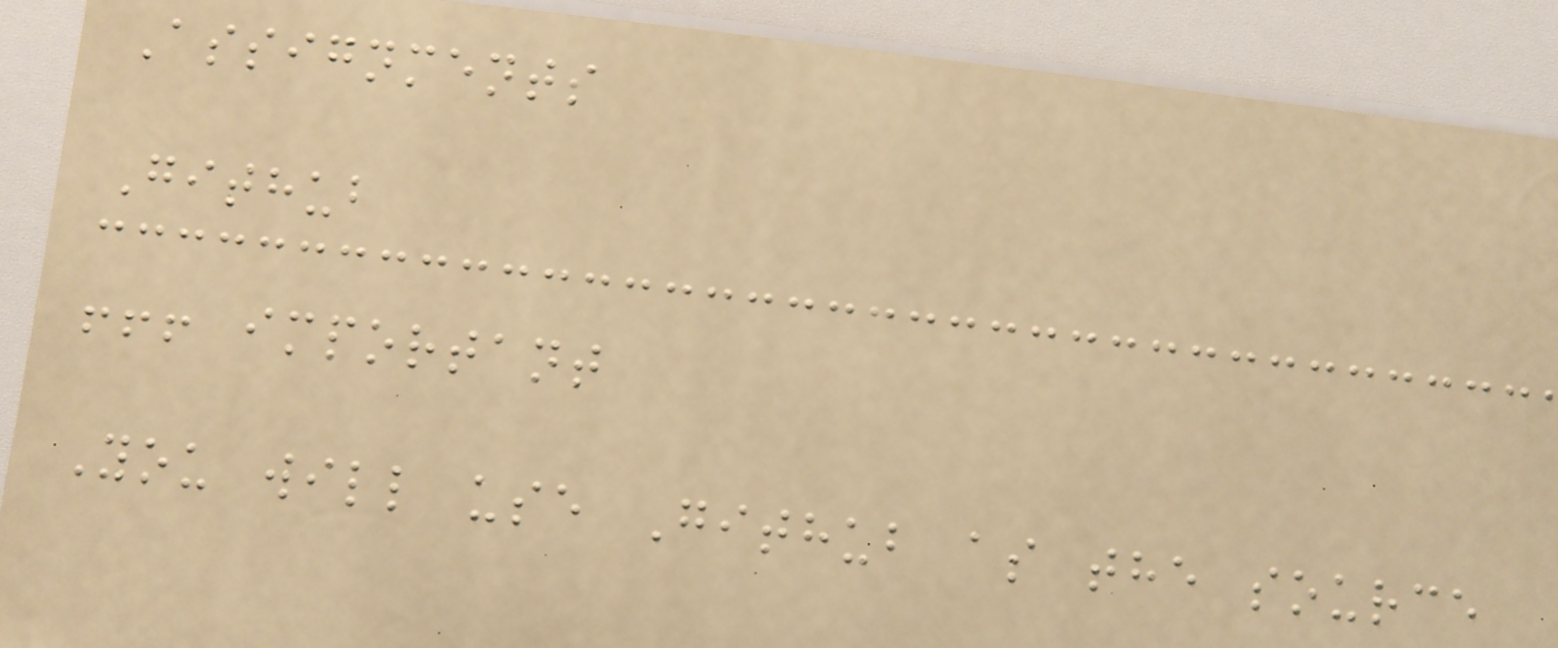Assignments
Github
!!! important
You will use Github as the source
